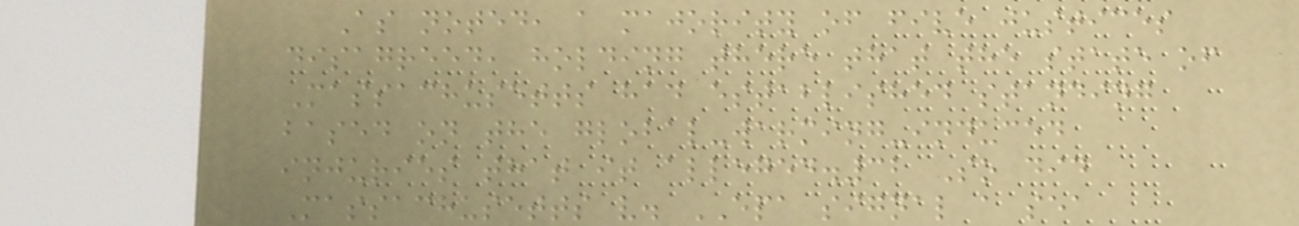As noted, a majority of five justices
disagreed, holding there that the state of
Massachusetts had established standing
based on the global-warming-induced
injuries that it alleged.32 So did
Massachusetts v. EPA signal a sea
